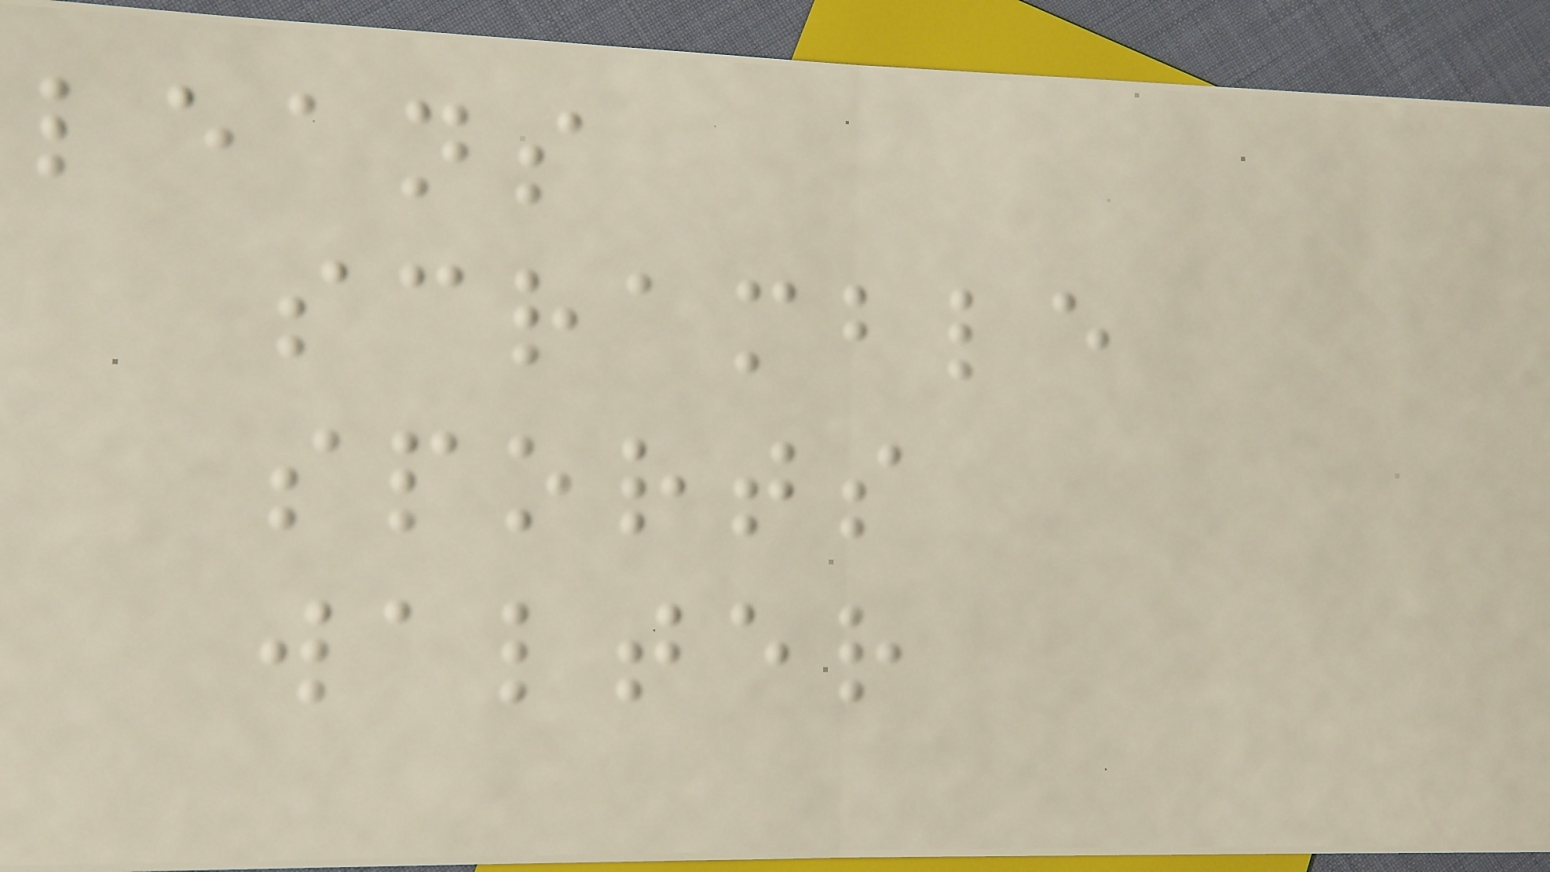leans
scramble
sports
walter
